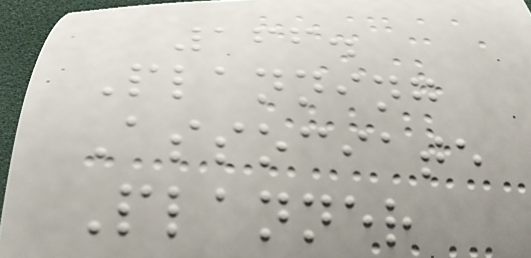166.
Planning
Associate
Planner
